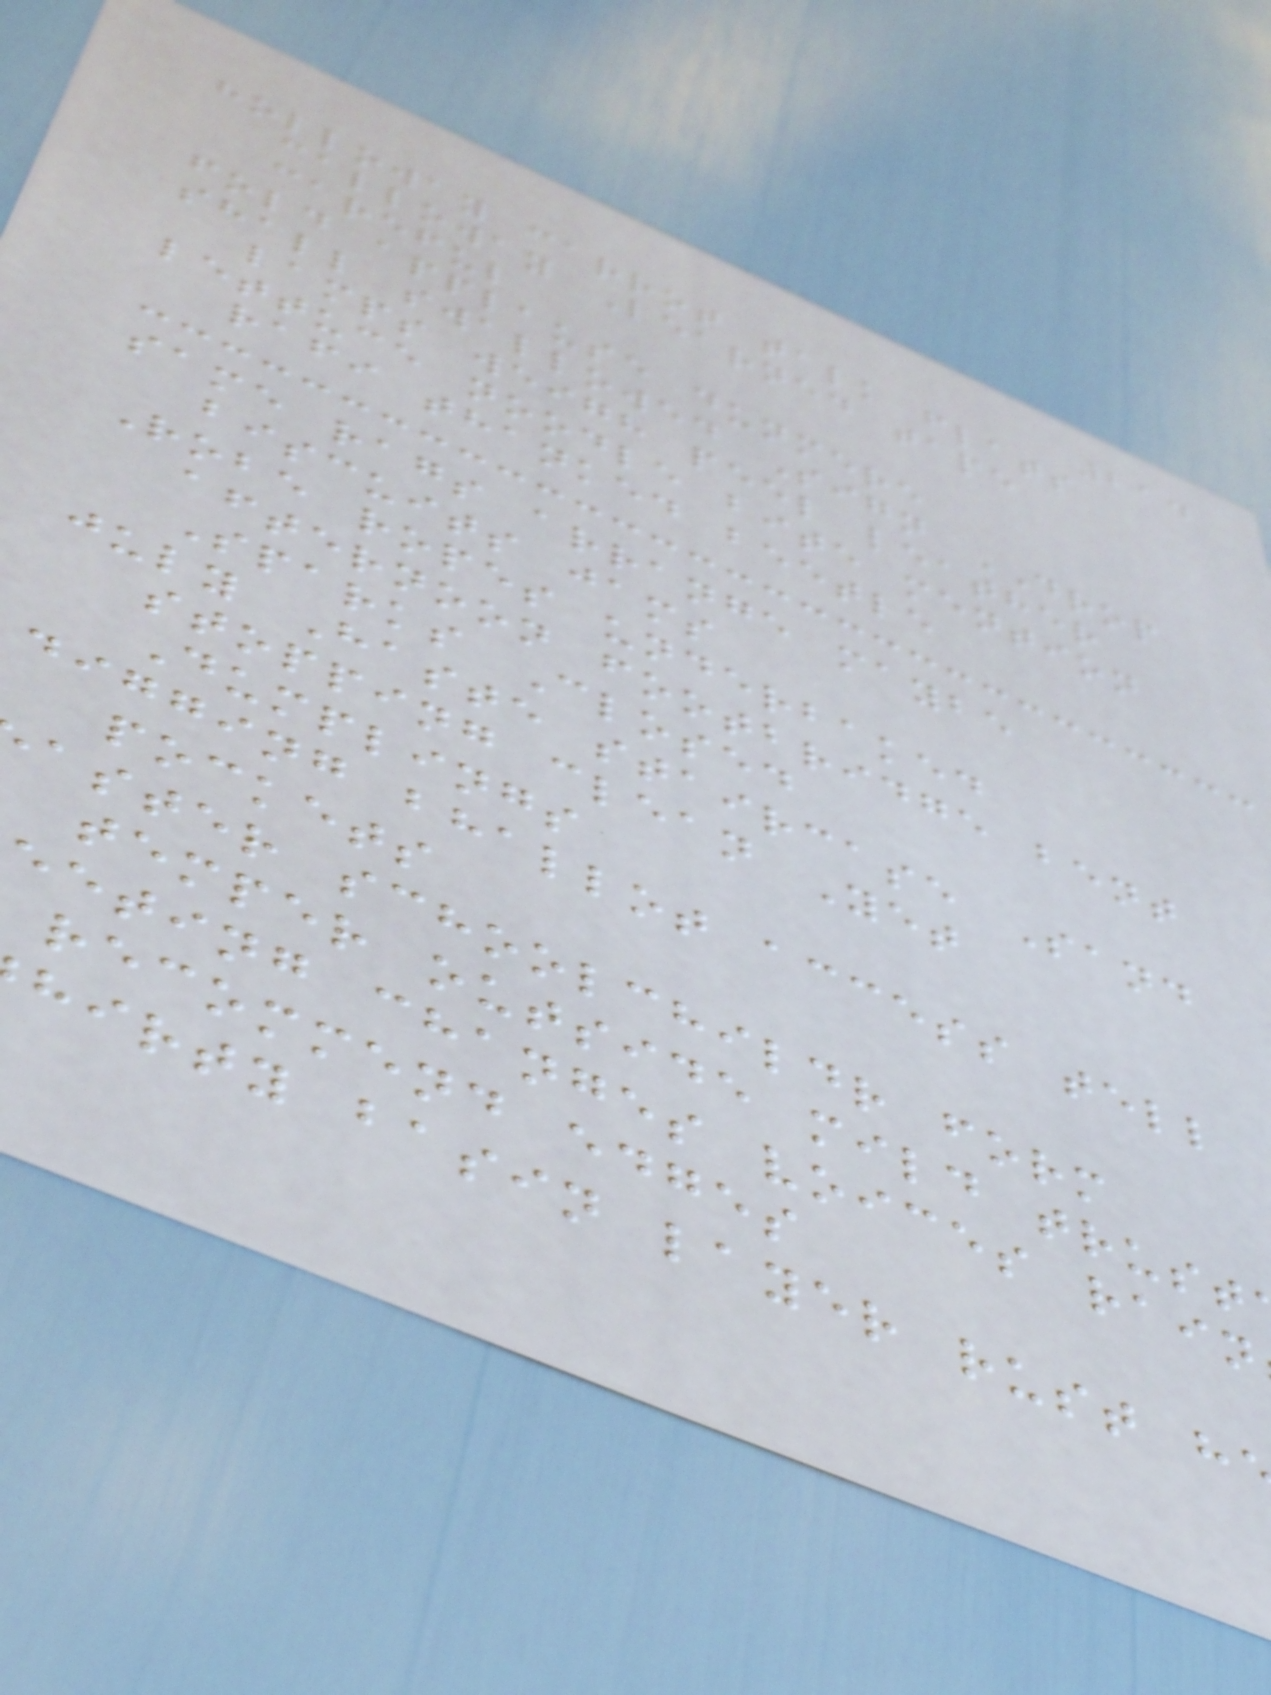214
holloway carrot talk flats
calloway Learned tape
careful
fold applause dunmere
shall swallowed Sign DROP
lamps weigh peel leather
lettuce noodle bite mention
rafi thanked beetle
same rags arrange maybe
biscuits jams
Robe ropes underbaked
afternoon footbridge bent
Sparks Closed
july Haste staircase Sand
stopping clean Yet
Dumplings
digging bhallot access tell
pockets
aster schoolchildr form
temper outside mild trust
eeting changes voices rain
recommend edges
hirty basin layer rust h
